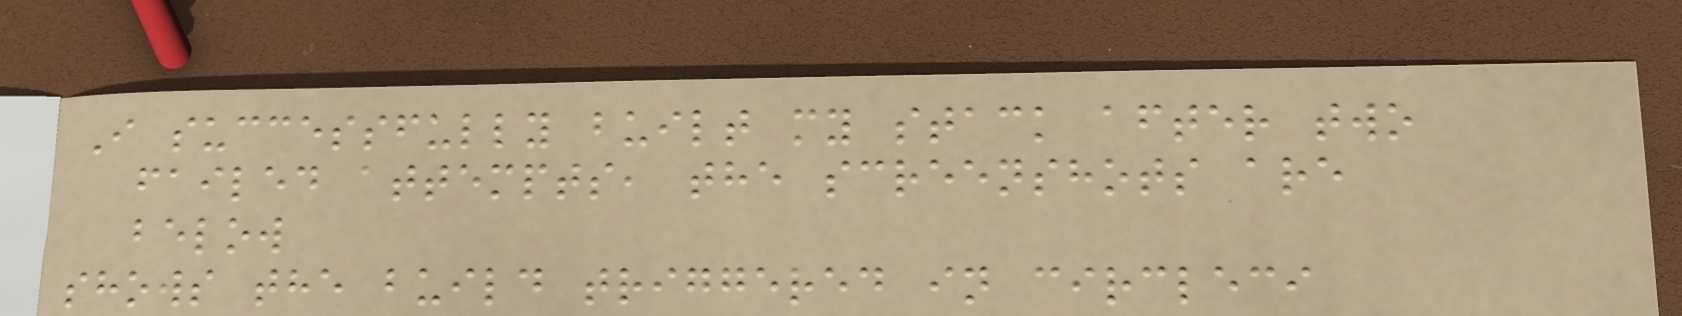I successfully built my stack after two
failed attempts, the screenshots are
below
shows the build triggered in circleci
